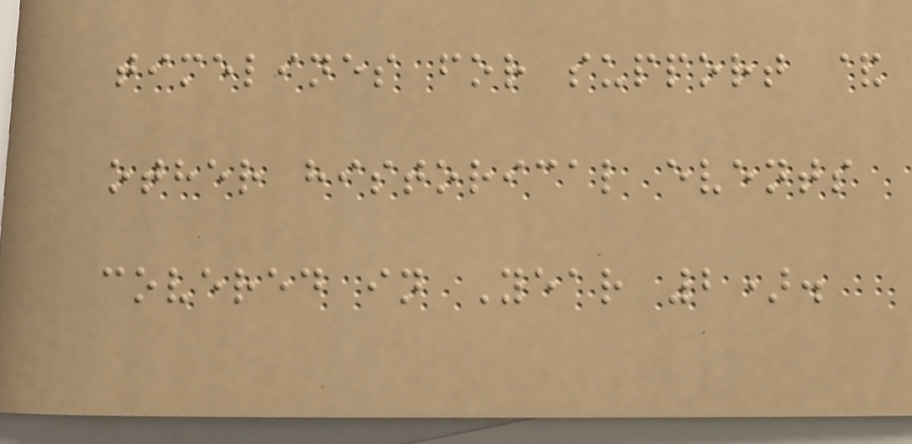timelines for support &
other historical events
covered in Year 2).
